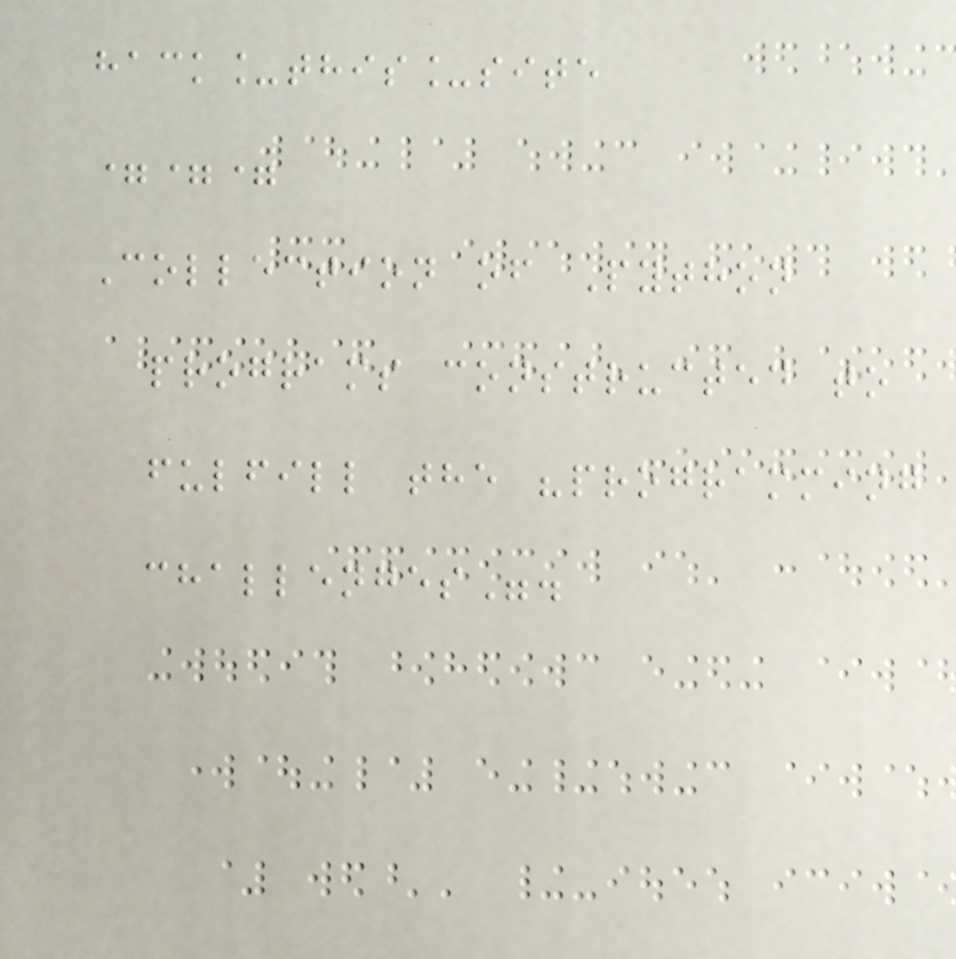hack_this_site
===
Collection of Python
programs constructed to
fulfill the "programming
challenges".
